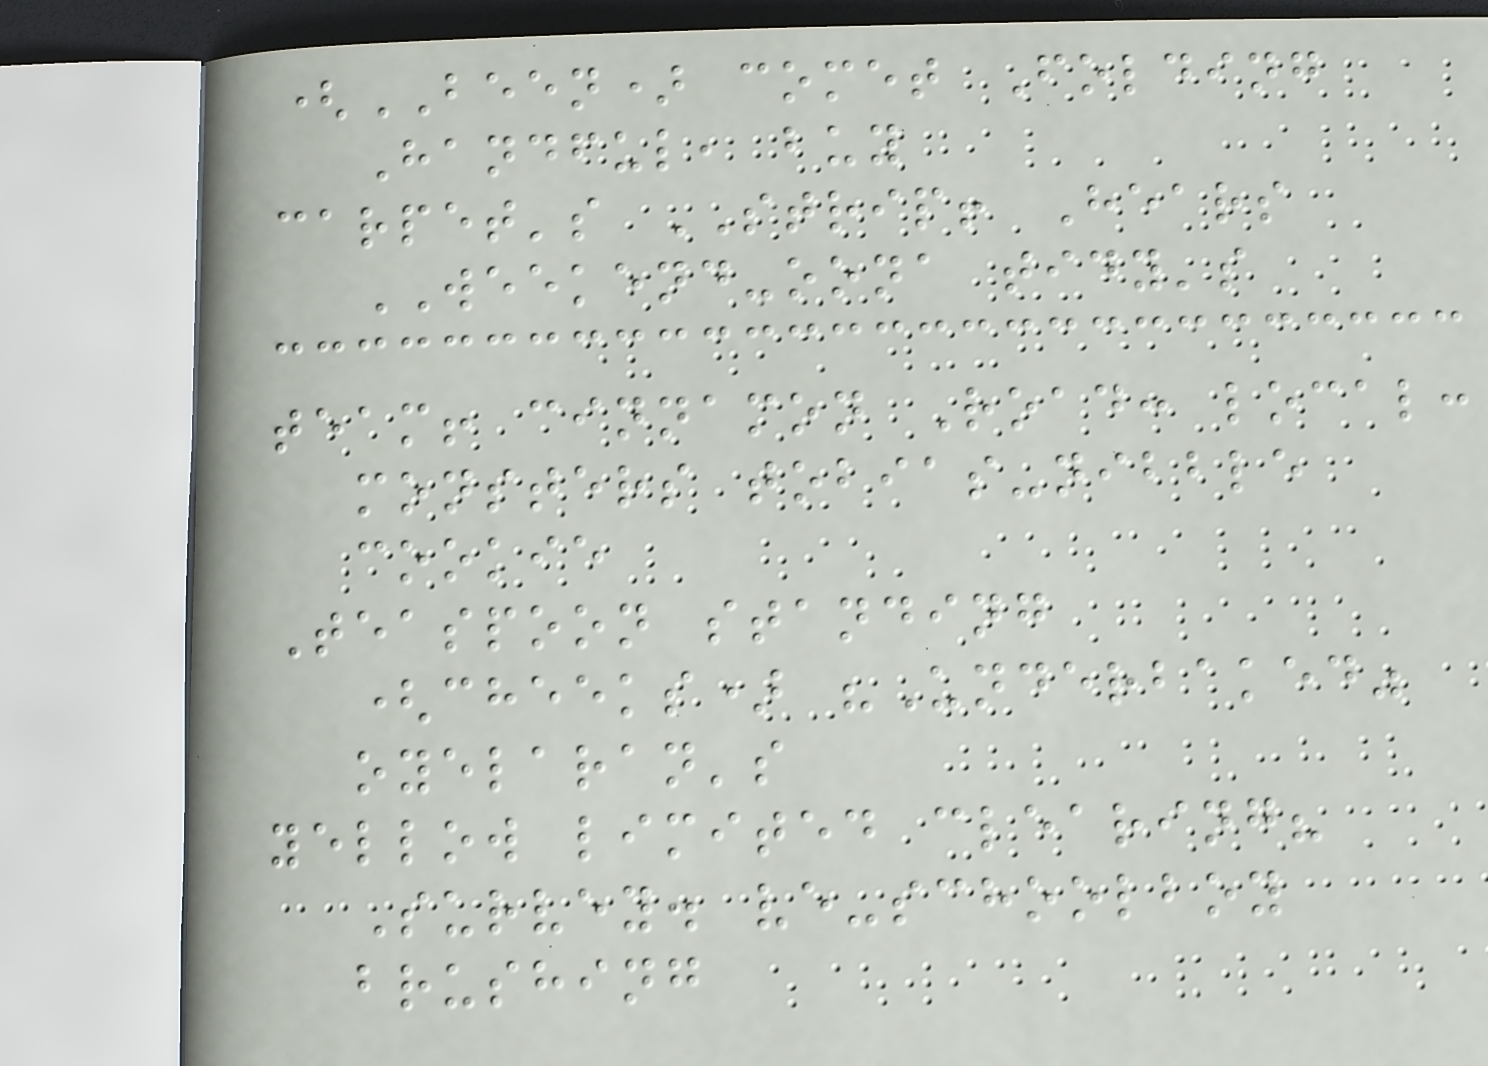(BEEN) comet Folding
Handful, buy
carpet's STRIP! Hears
WEEKEND-oona tidy's
team! cinnamon Road: local:
monsters tobias-nibble
cookie
Teaspoon standing
(cheeks) "Underbaked"
oyelaran's
yellow limited clearing?
Survey. ve-schoolboy
brushing
